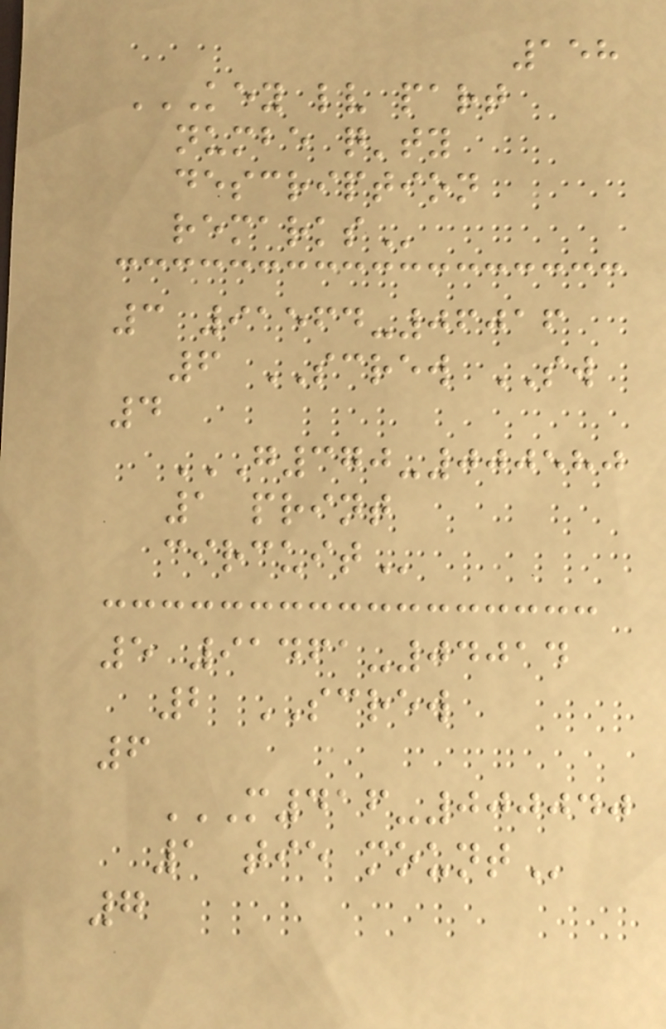158
KEY LV PART
NUMBE Q'TY
DESCRIPTION
REMARKS
3 91564-06016
6 SCREW SW
4
G370-000580
1 PRINT
CIRCUIT
5 91461-04014
2 SCREW
6
M416-000040
1 TIE MOUNT
7
